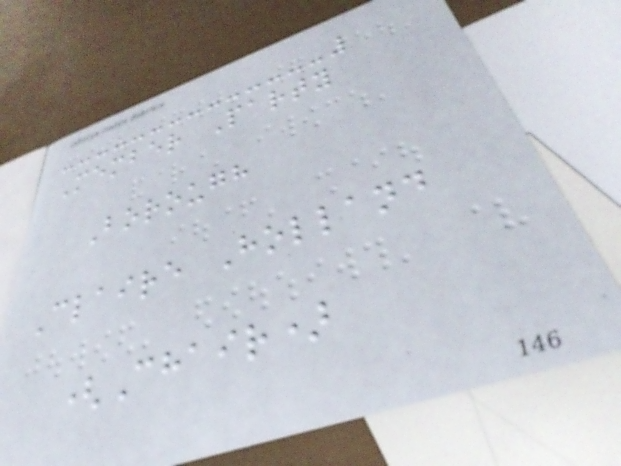Member Party
Borough
Claire Holland
(Chair)
